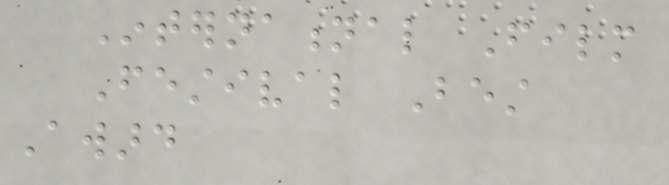International Film
Festival Best
Award
